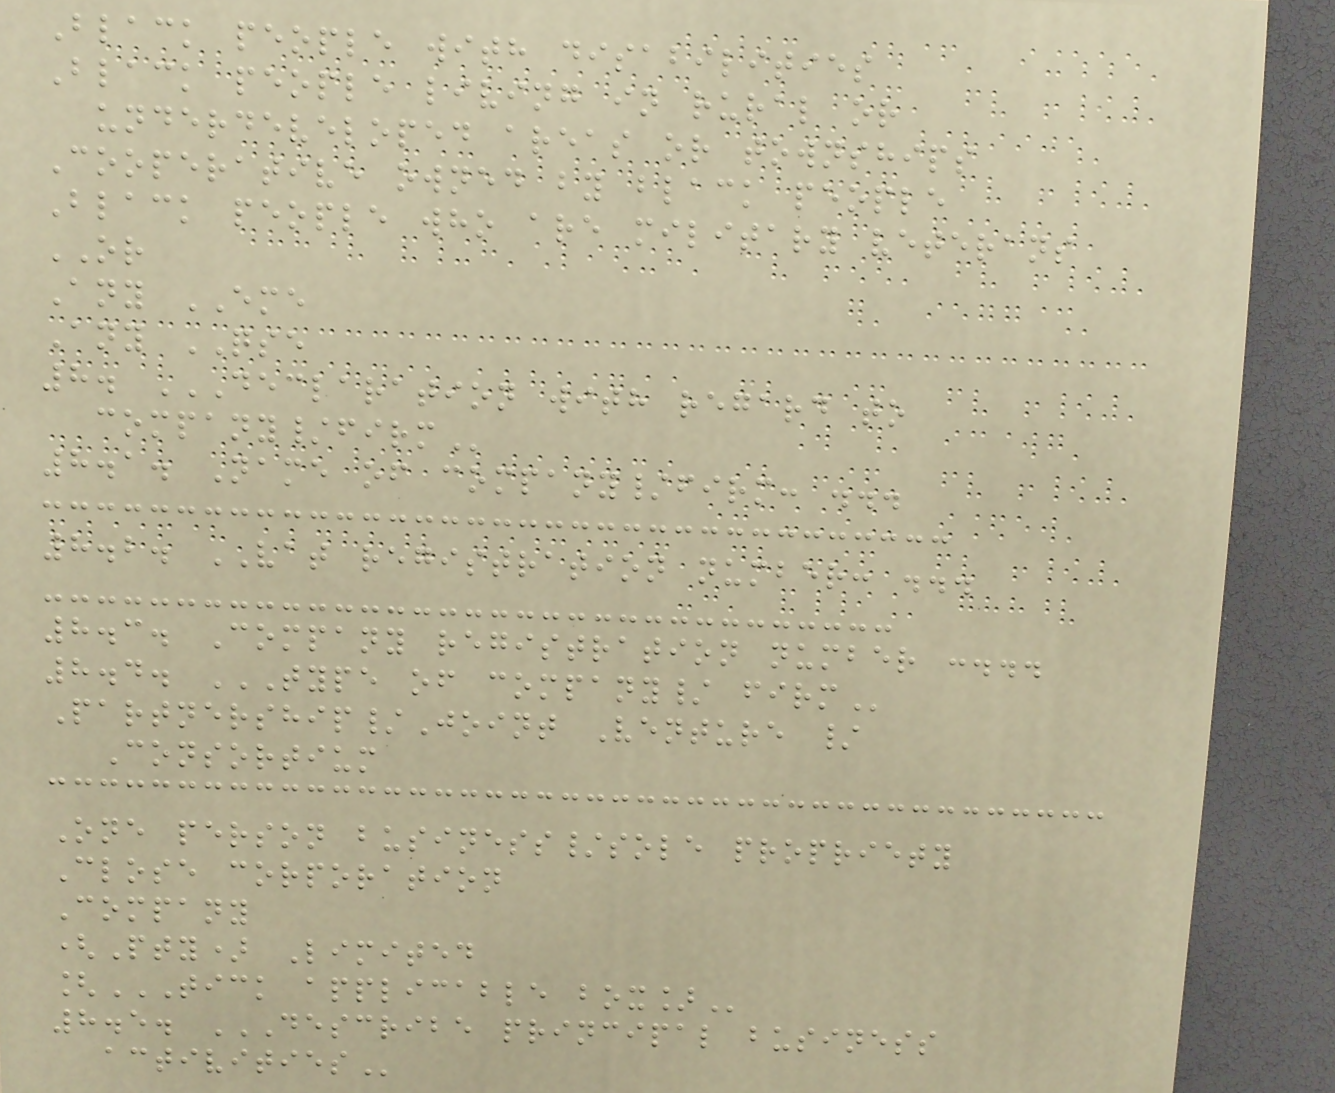Black people with disabilities
Black people living in rural or
underdeveloped areas or townships
Cooperative owned by black people
Black people who are military veterans
OR
Any EME
Any QSE
8. DECLARATION WITH REGARD TO
COMPANY/FIRM
8.1. Name of company/firm: ...
8.2. VAT registration number: ...
8.3. Company registration number :...
8.4. TYPE OF COMPANY/ FIRM
Partnership/Joint Venture /
Consortium
One person business/sole propriety
Close corporation
Company
(Pty) Limited
[TICK APPLICABLE BOX]
8.5. DESCRIBE PRINCIPAL BUSINESS
ACTIVITIES
